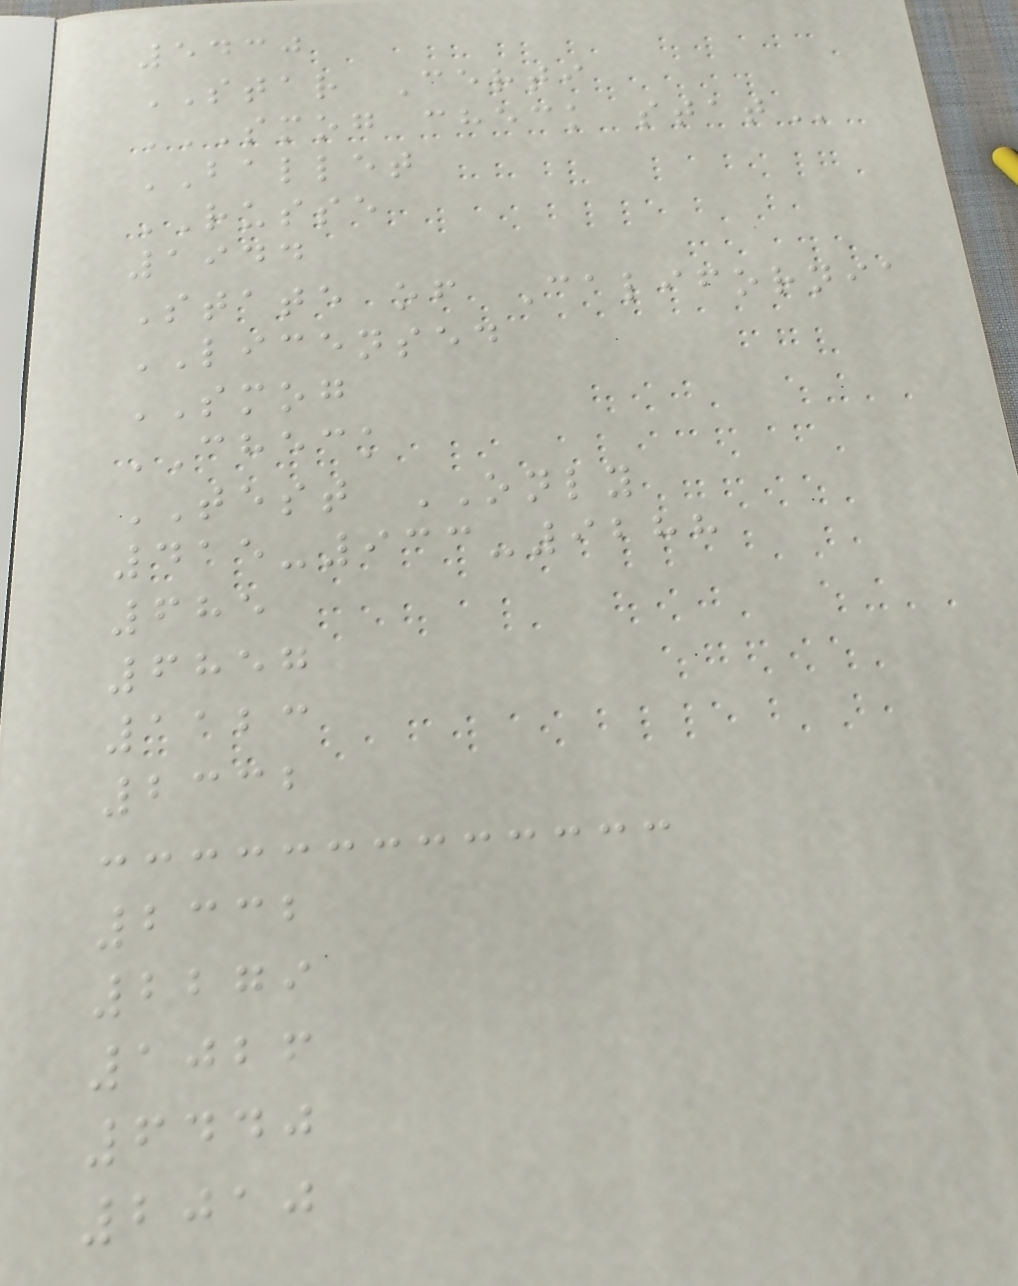5430
STAR Certi
SMOG CHECK STAT
BALLET
RUSSE
1944
State of California
LICENSED
SMOG
CHECK
TEST ONLY
415-933-9288
685
6857
1123
2332
2332
2279
1026
6440
2010
